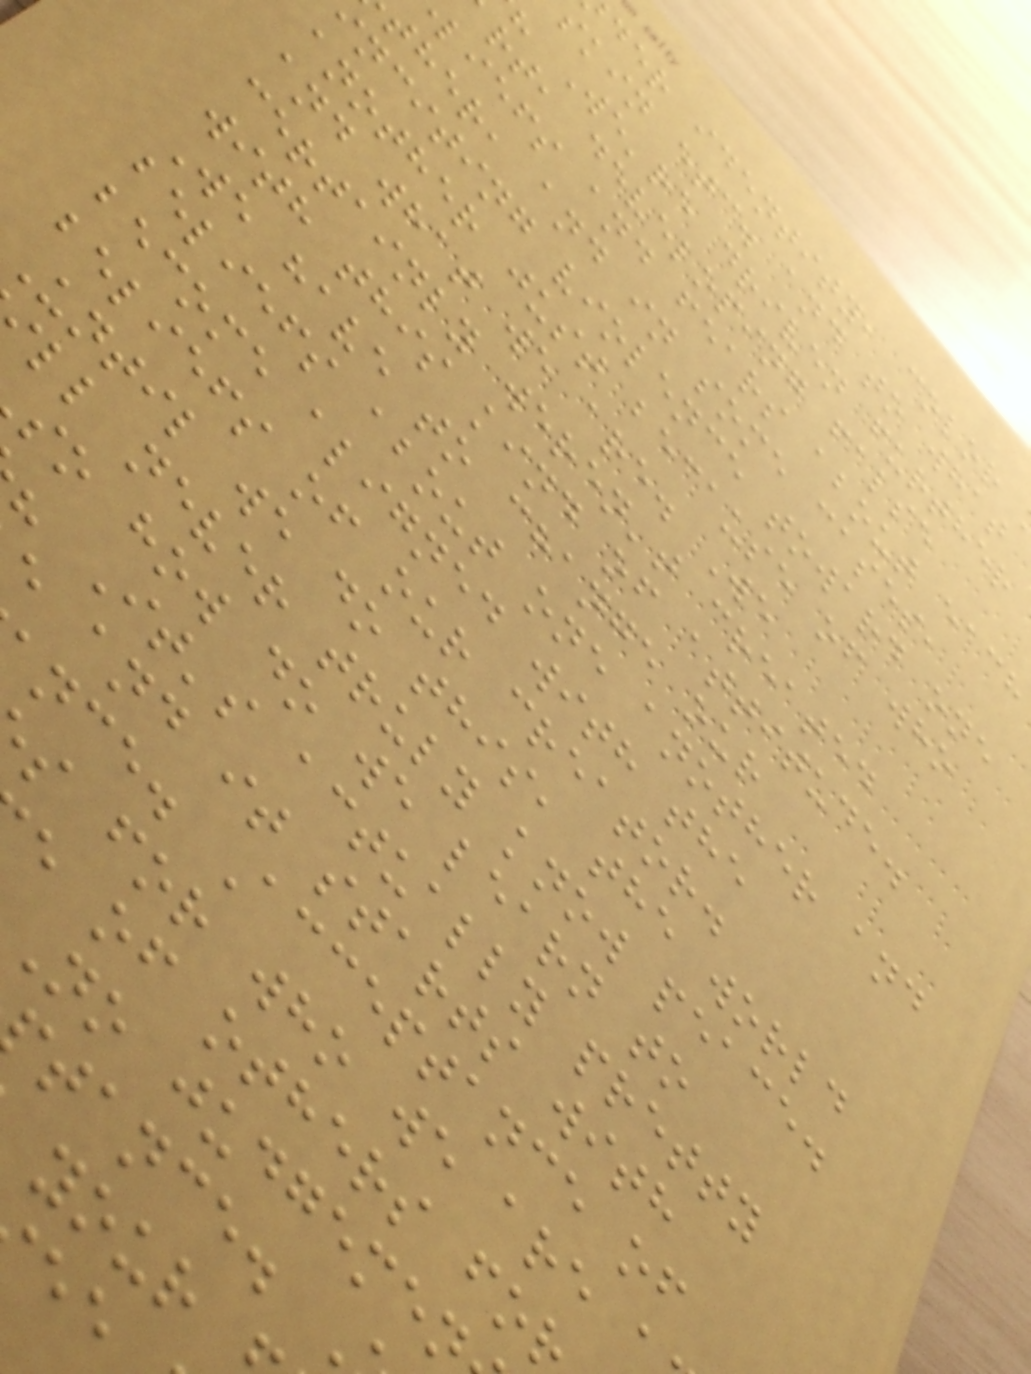der identity, color
skin etc. and to what
We're driven further
rt, developing false
liefs and fears about each
ther, and in some cases,
inciting violence toward one
another just because of who
and what we are. We
certainly weren't created
with this kind of attitude.
We have to change our
beliefs about one another and
become aligned with the
beliefs of our creator.
Until we do this, the world
ll never truly know peace.
so how do we learn to
It's actually pretty
and it starts with
nce. Acceptance of
s for who we are
e of others fo
No judgemen
